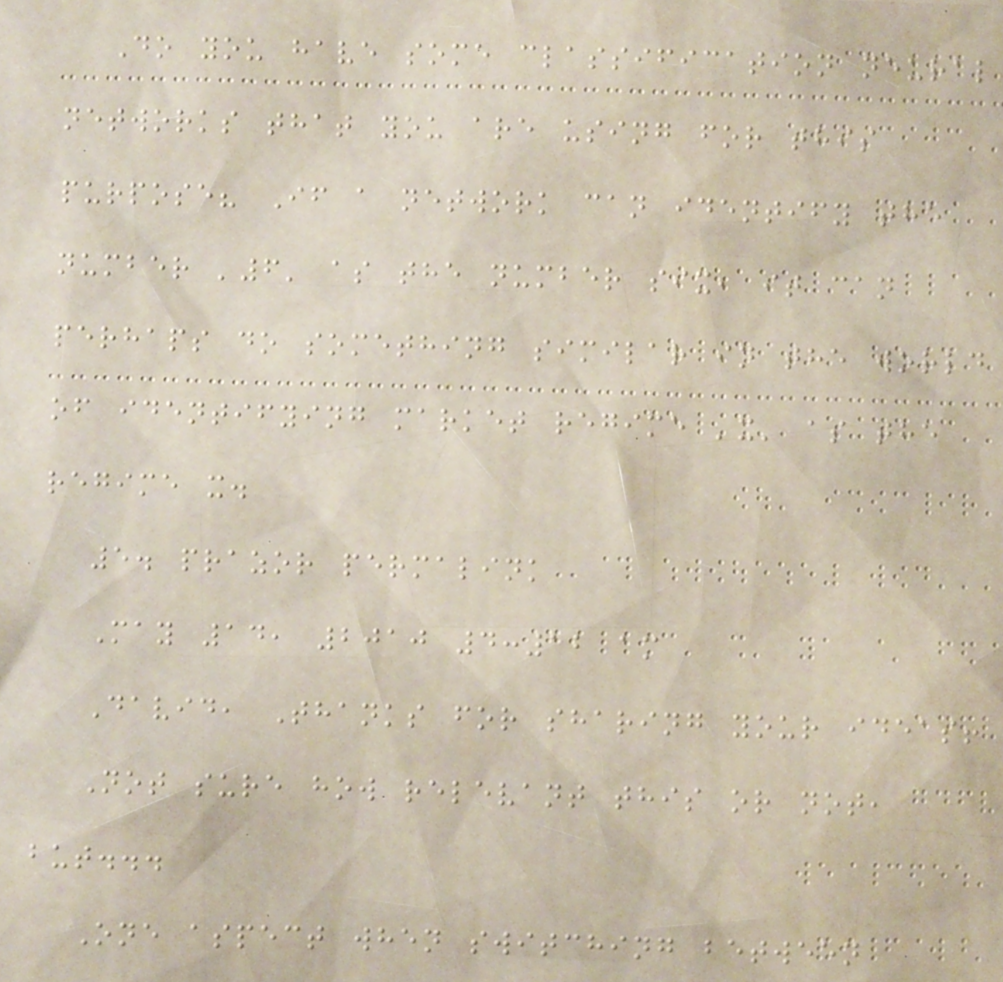Do you have some classification neural
networks that you are using for this
purpose? If a network can identify the
number '6' as the number six, it can
perhaps do something similar in the world
of identifying market regime 'x' as the
regime x.
5. prazor permalink
May 14, 2010 4:12 am
David, Thanks for sharing your ideas!
Not sure how relevant this or not,
but...
One aspect when switching between
